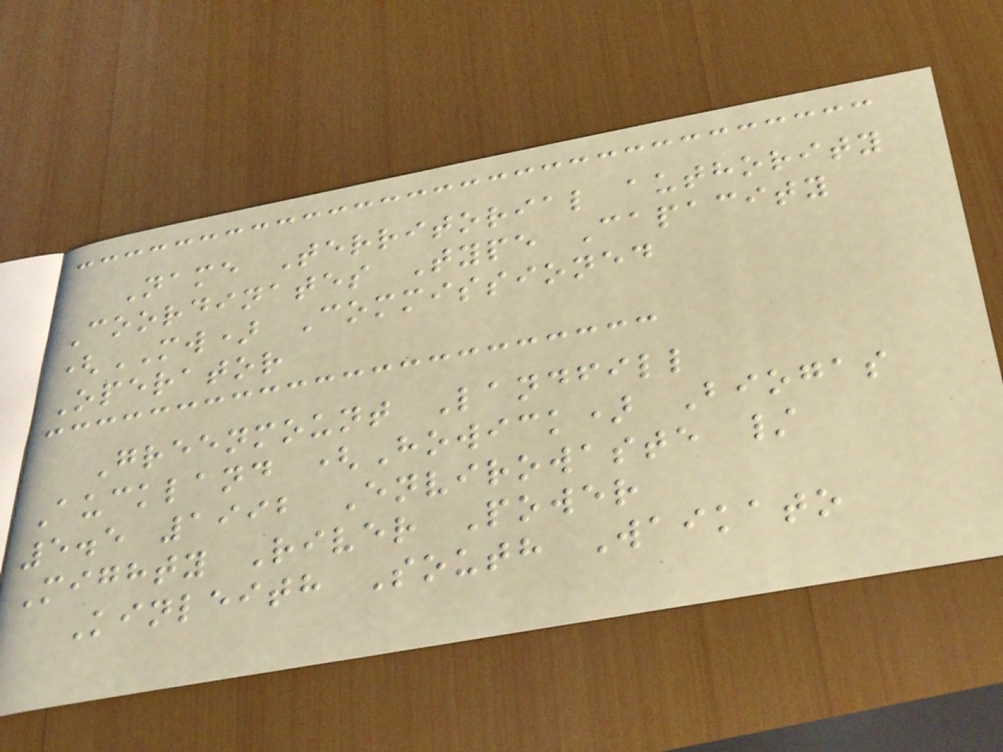Name Territorial authority
Coordinates Type Capacity
(MW) Commissioned
Operator
Greenmount Landfill
Auckland (Howick) Biogas
5.5 1992 Envirowaste /
Mighty River Power
Kinleith South Waikato
